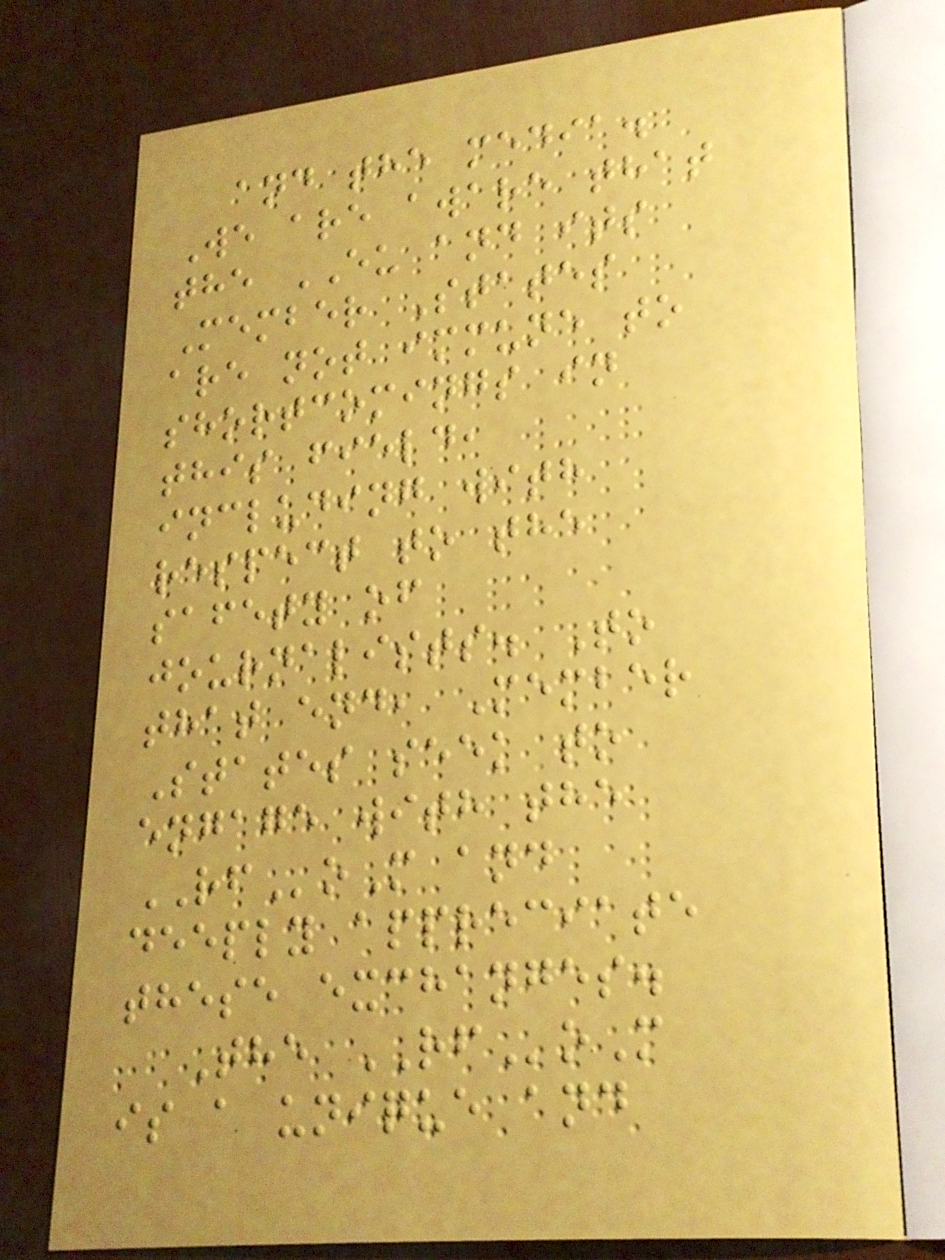and the media.
We are aware that
the EU and its
Member States
are not immune to
shortcomings in
this field,
including with
respect to the
safety of
journalists. To
that end, Member
States seek to
engage with the
RFoM and
deeply appreciate
these exchanges.
The RFoM
is a unique and
